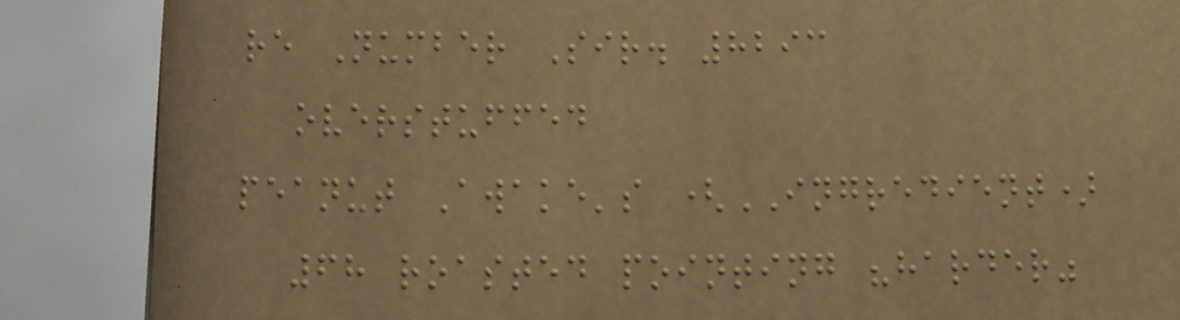re Number Sir. 8293
overstuffed
peanut Awake's (INGREDIENT)
68 roasted pointing "harder"
